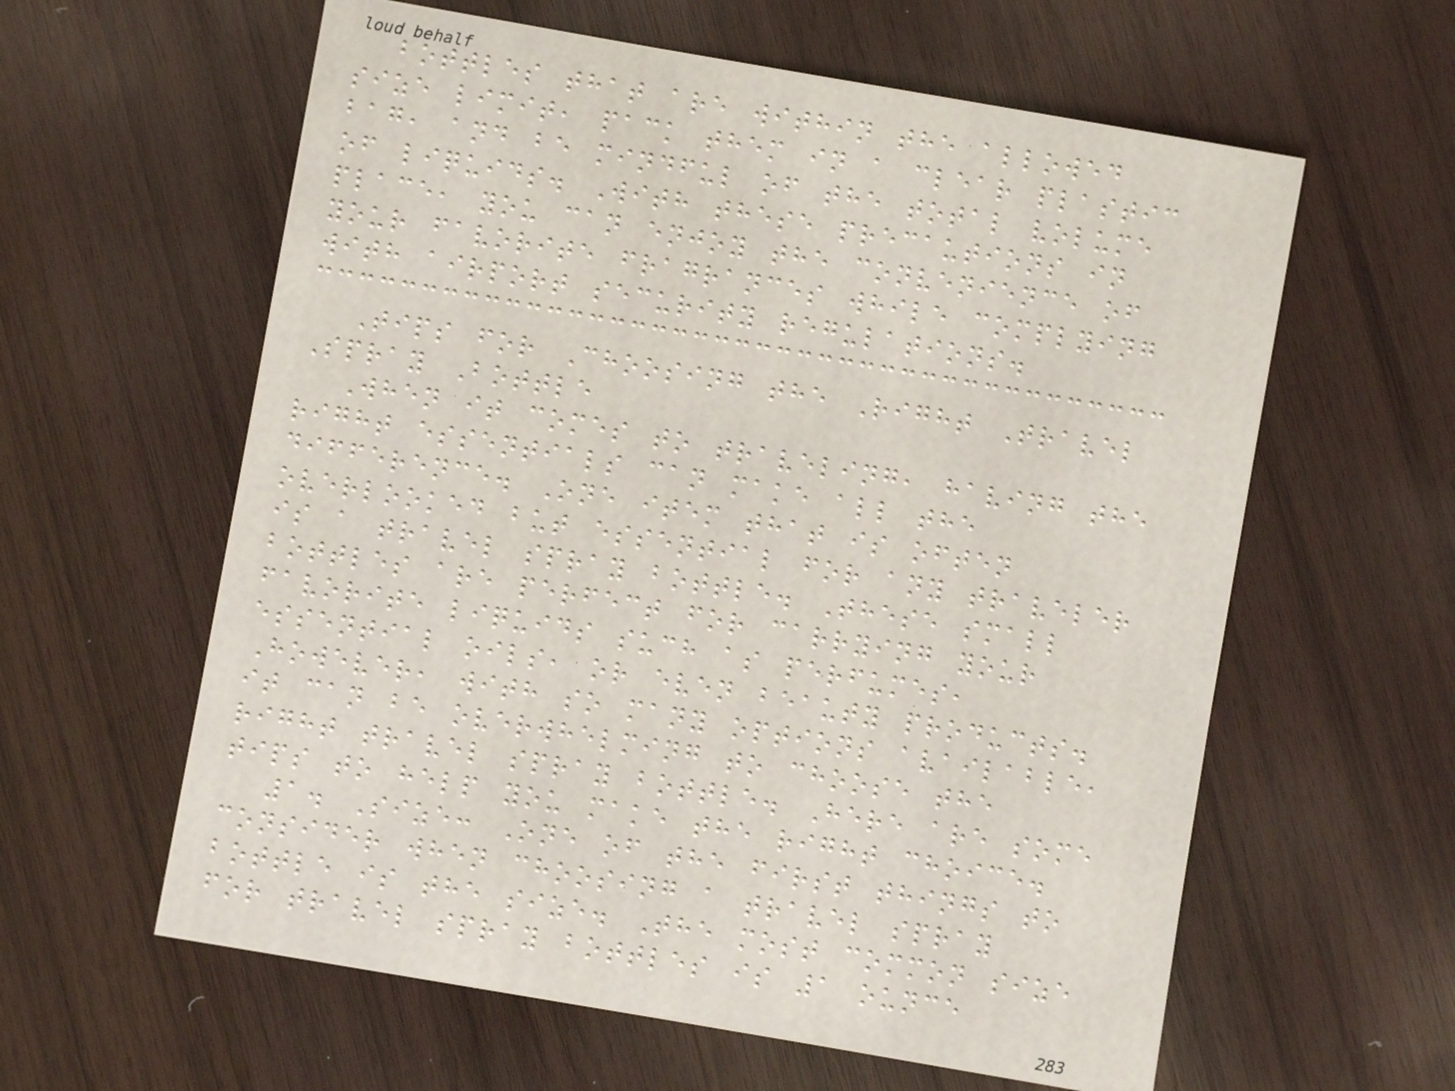bottles that are within the allowed
size limit, pack them in a clear plastic
bag, and be mindful of the total volume
of liquids. With these precautions in
place, you can enjoy the convenience of
your favorite fragrances while complying
with airport security regulations.
Tips for Choosing the Right Travel
Spray Bottle
When it comes to traveling, having the
right essentials can make all the
difference. One item that is often
overlooked but essential for any traveler
is a travel spray bottle. These small
bottles are perfect for carrying your
favorite liquids such as perfumes,
essential oils, or even beauty products.
However, with so many options available,
it can be overwhelming to choose the
right travel spray bottle. Here are some
tips to help you make the right choice.
1. Size: One of the first things to
consider when choosing a travel spray
bottle is the size. The most common size
for travel spray bottles is 1 ounce
